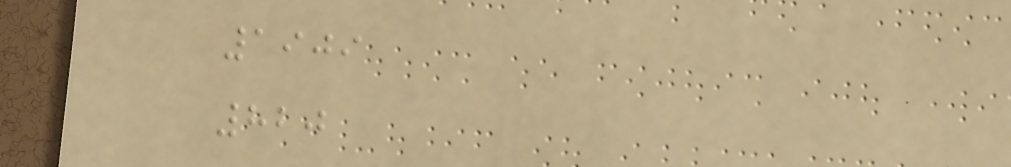1909
820
